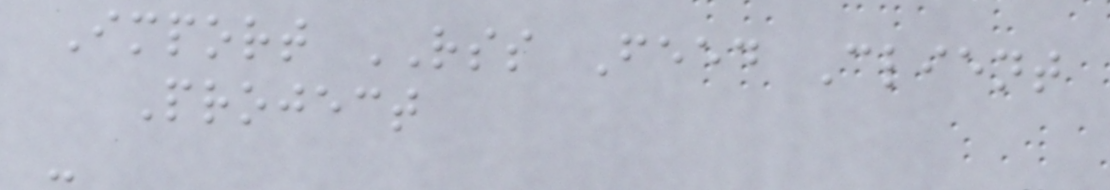Import RSS Feed Client
Project
-
